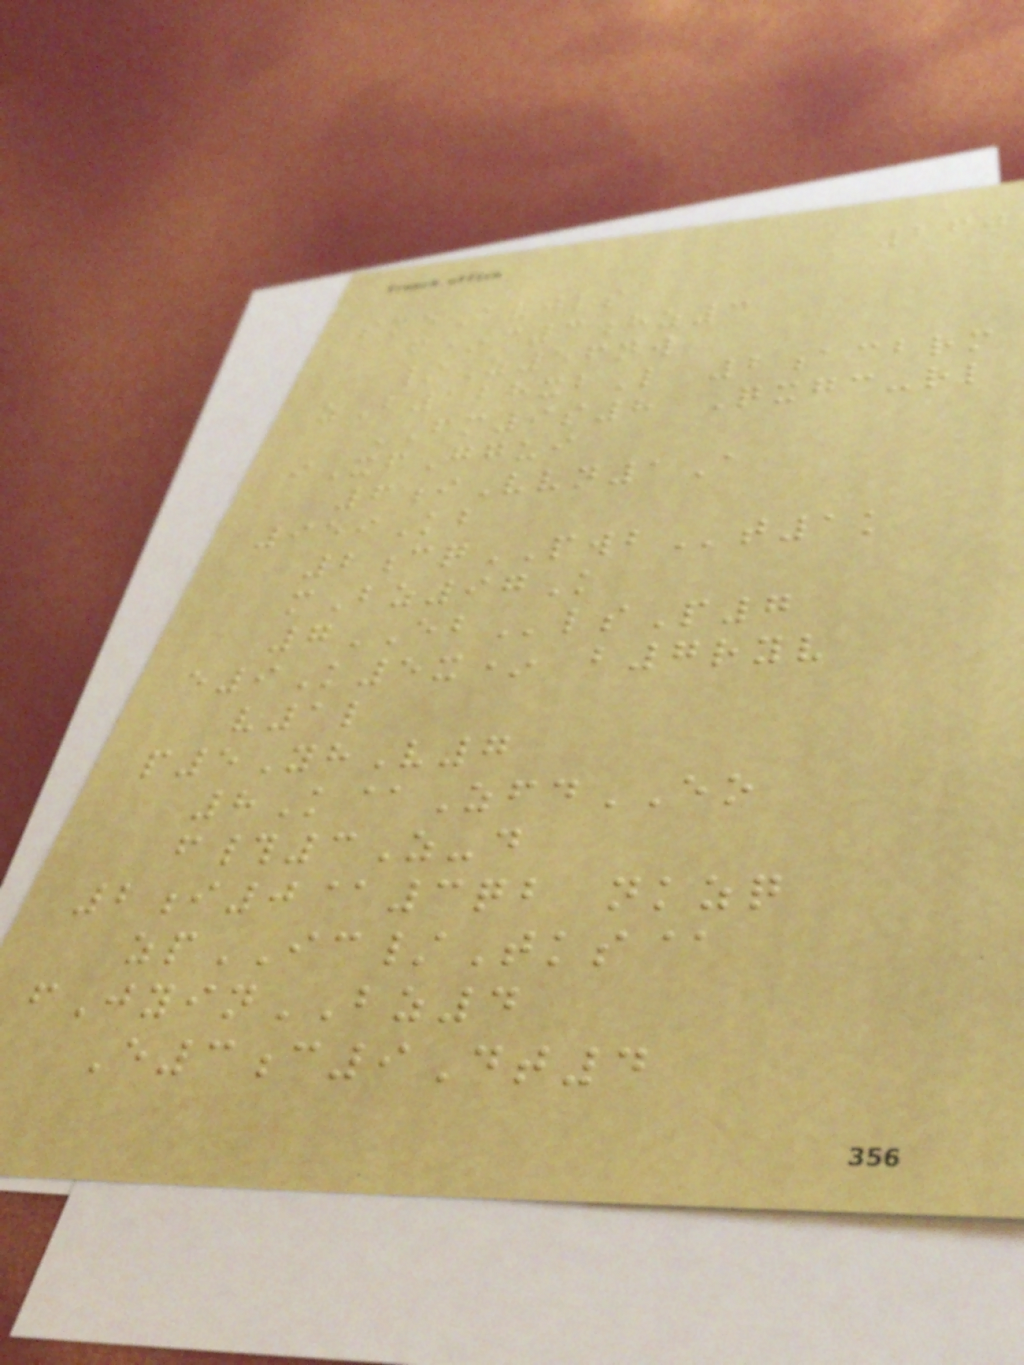260
smeAvjls
f*c3hz3
/Z56nw
zB128xbL 2acbrm
FM9s8 Qxgc-rl
iXfGgui
6iVvn1A
959Kb
2cqPWBt1k
mBz97K
7EBlsP7
e9K5x* b7ryv
v1l
p5YhV7
8K@ZfdEO
f#3Z-d
2i0@3qb nkzq
zpIC/Tks@
fJyinBZ4
E3c9Dt4
